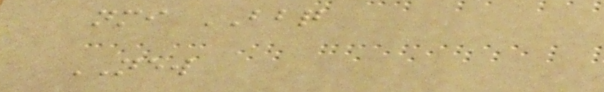nmi BBQ
NEW
